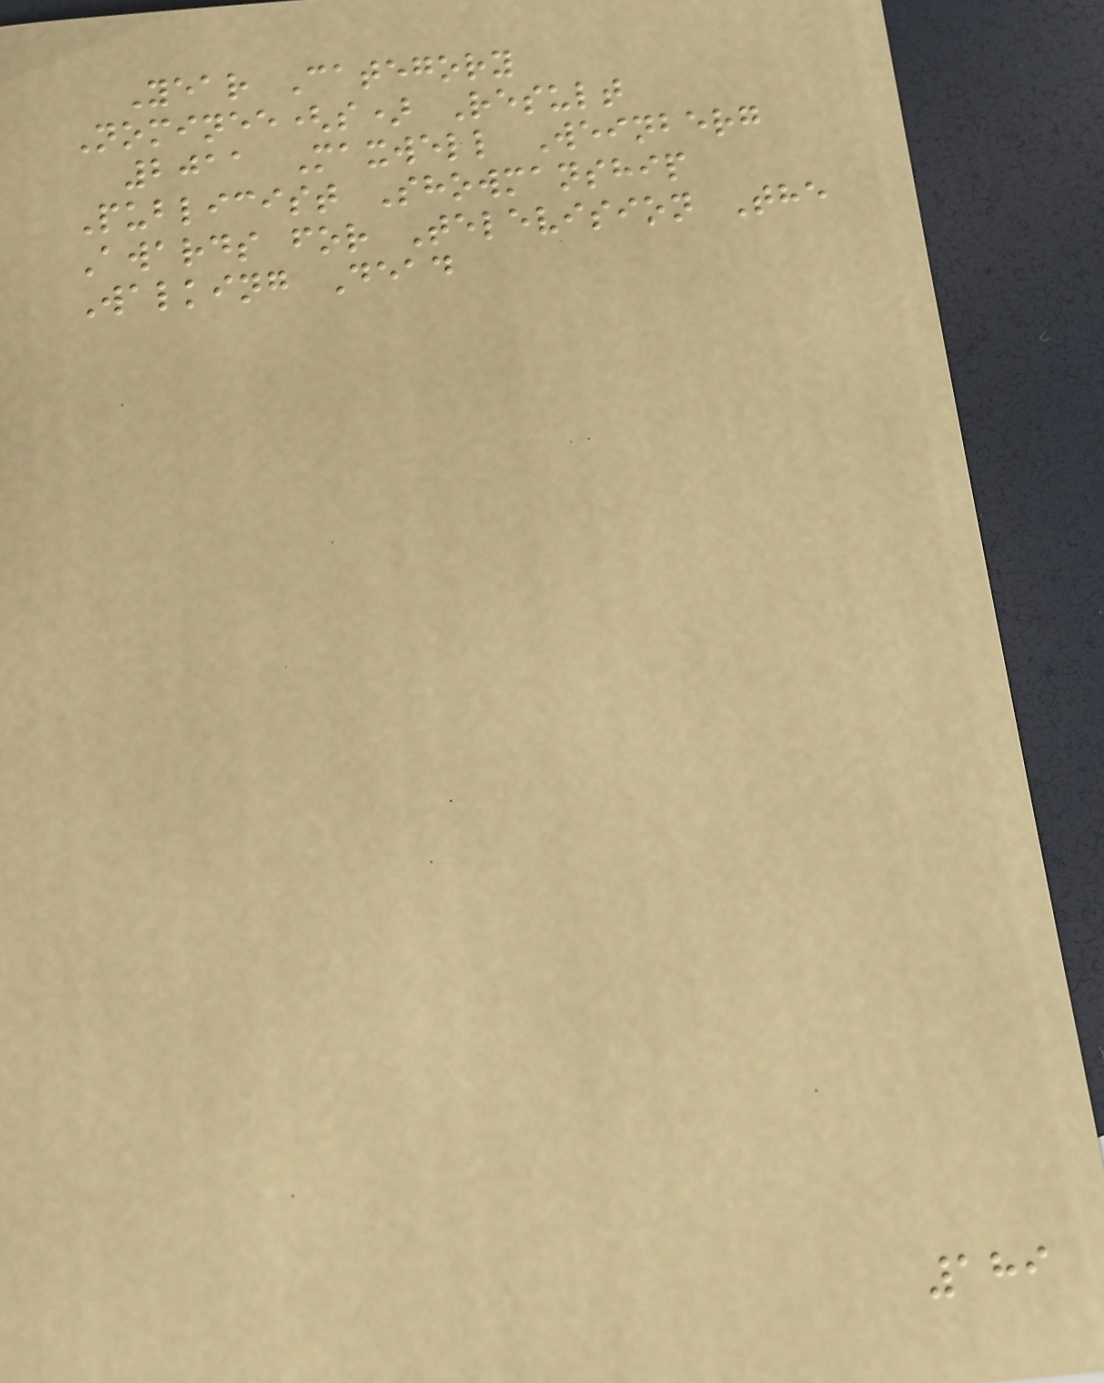Year Category
Nominee(s) Result
2011 Maxwell Weinberg
Publicist Showmanship
Awards for Television The
Walking Dead
189
